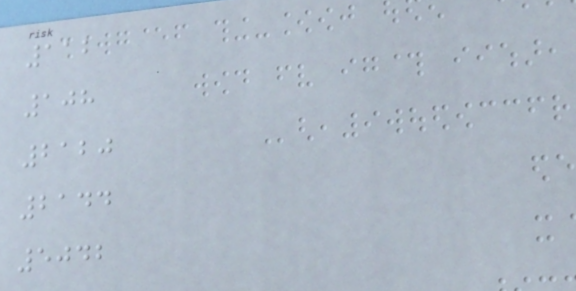112
108
2120
2144
5042
